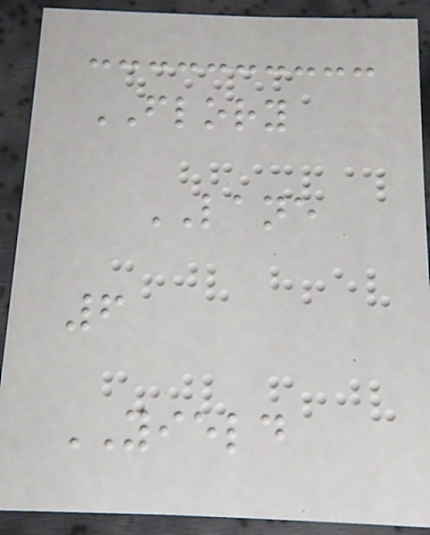FLORY
LANE
6
YIELD
